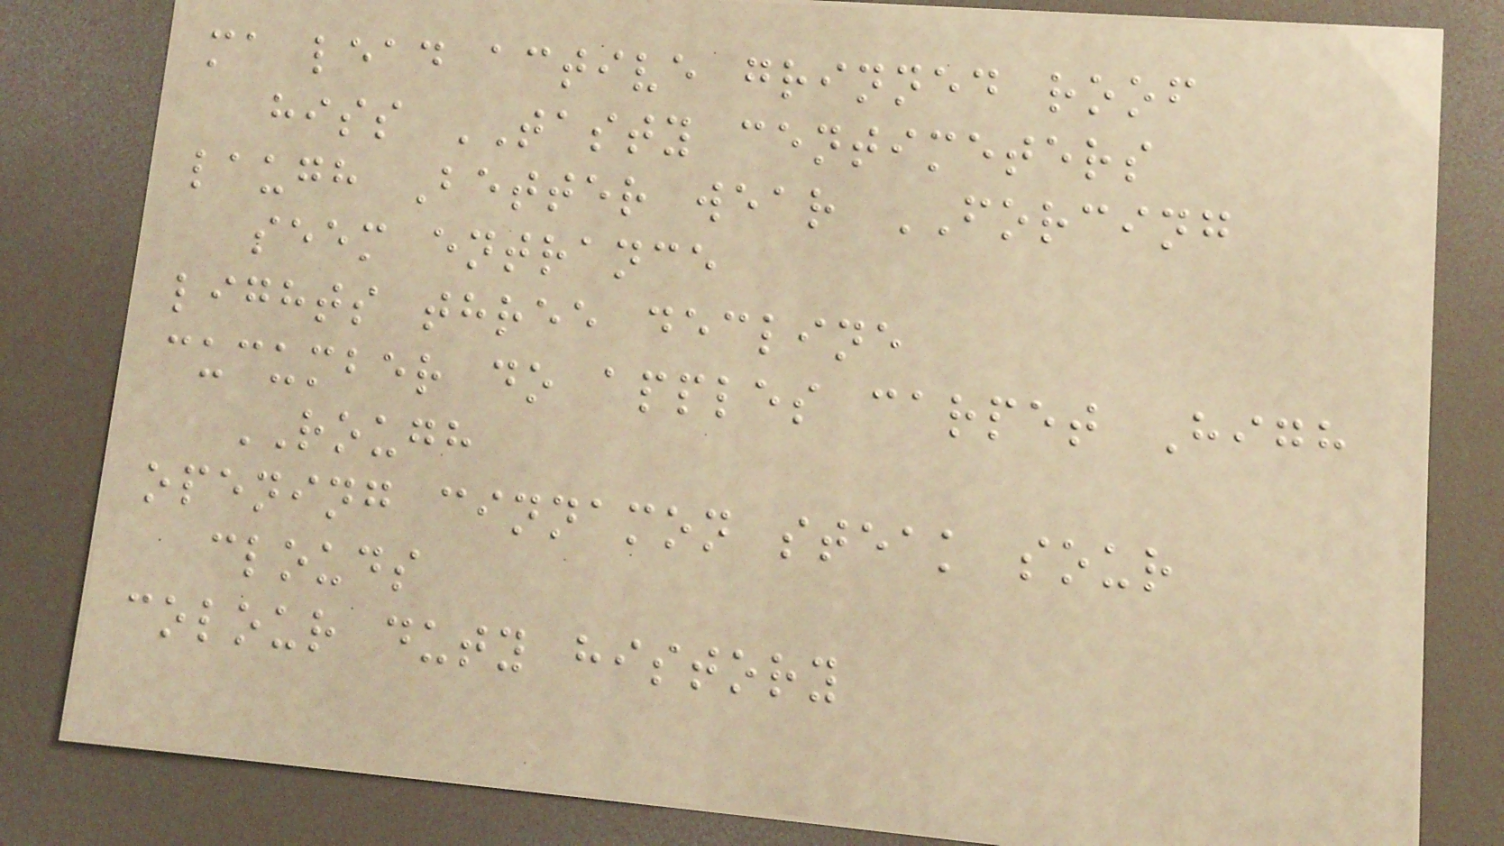ma lead active grinned roof
hiss TASTY centimeters
laugh Better wear FORCING
seem entrance
lights three decline
cucumber do apples carpet High
ROUGH
opening cinnamon steak sour
clouds
colour duty history
